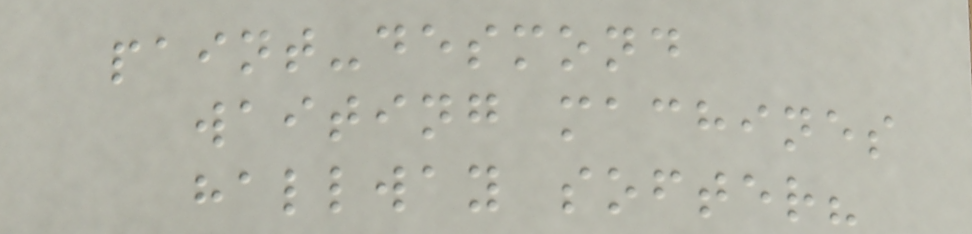paint-desmond
waiting machines
hallway softer?
